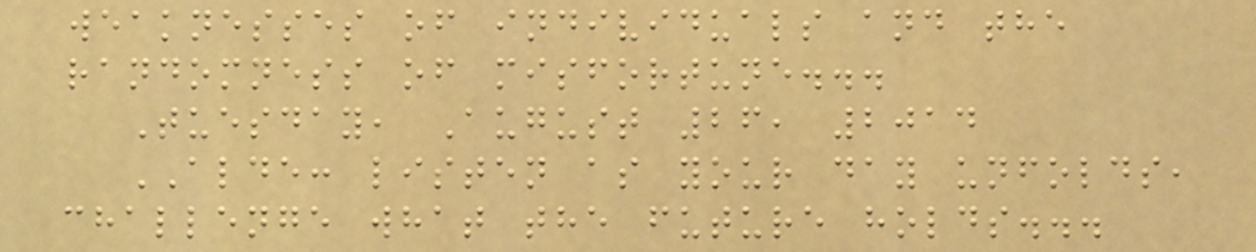weaknesses of individuals and the
randomness of misfortune...
Tuesday, August 26, 2014
ALDE: listen as your day unfolds,
challenge what the future holds...
